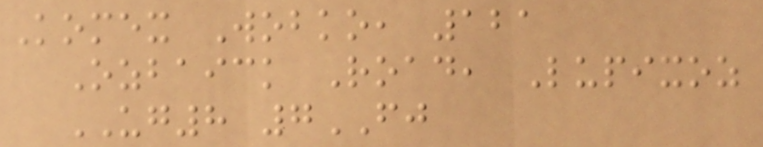Komex Wobko, 121
Ozbaick Road, Lupixoz
UG8 7FJ
